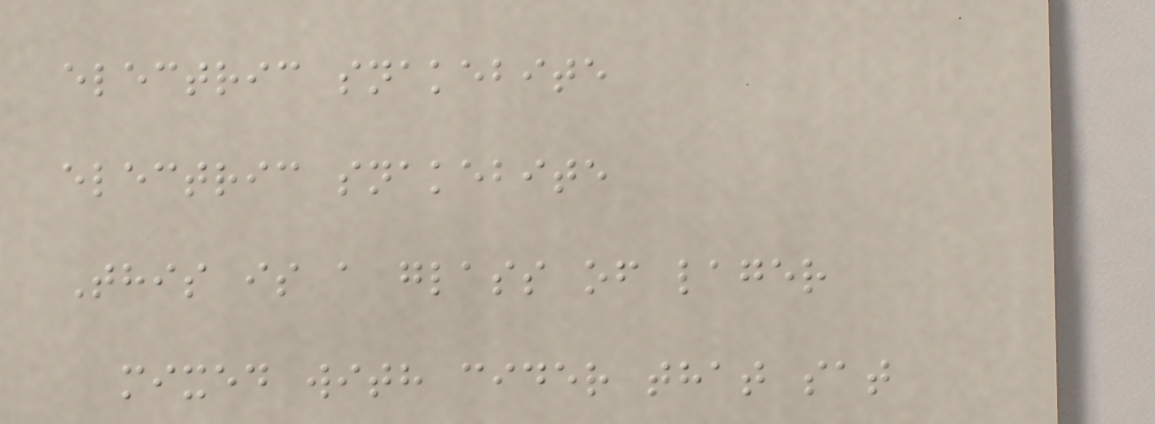electric snakebite
electric snakebite
This is a glass of lager
mixed with cider that sat
